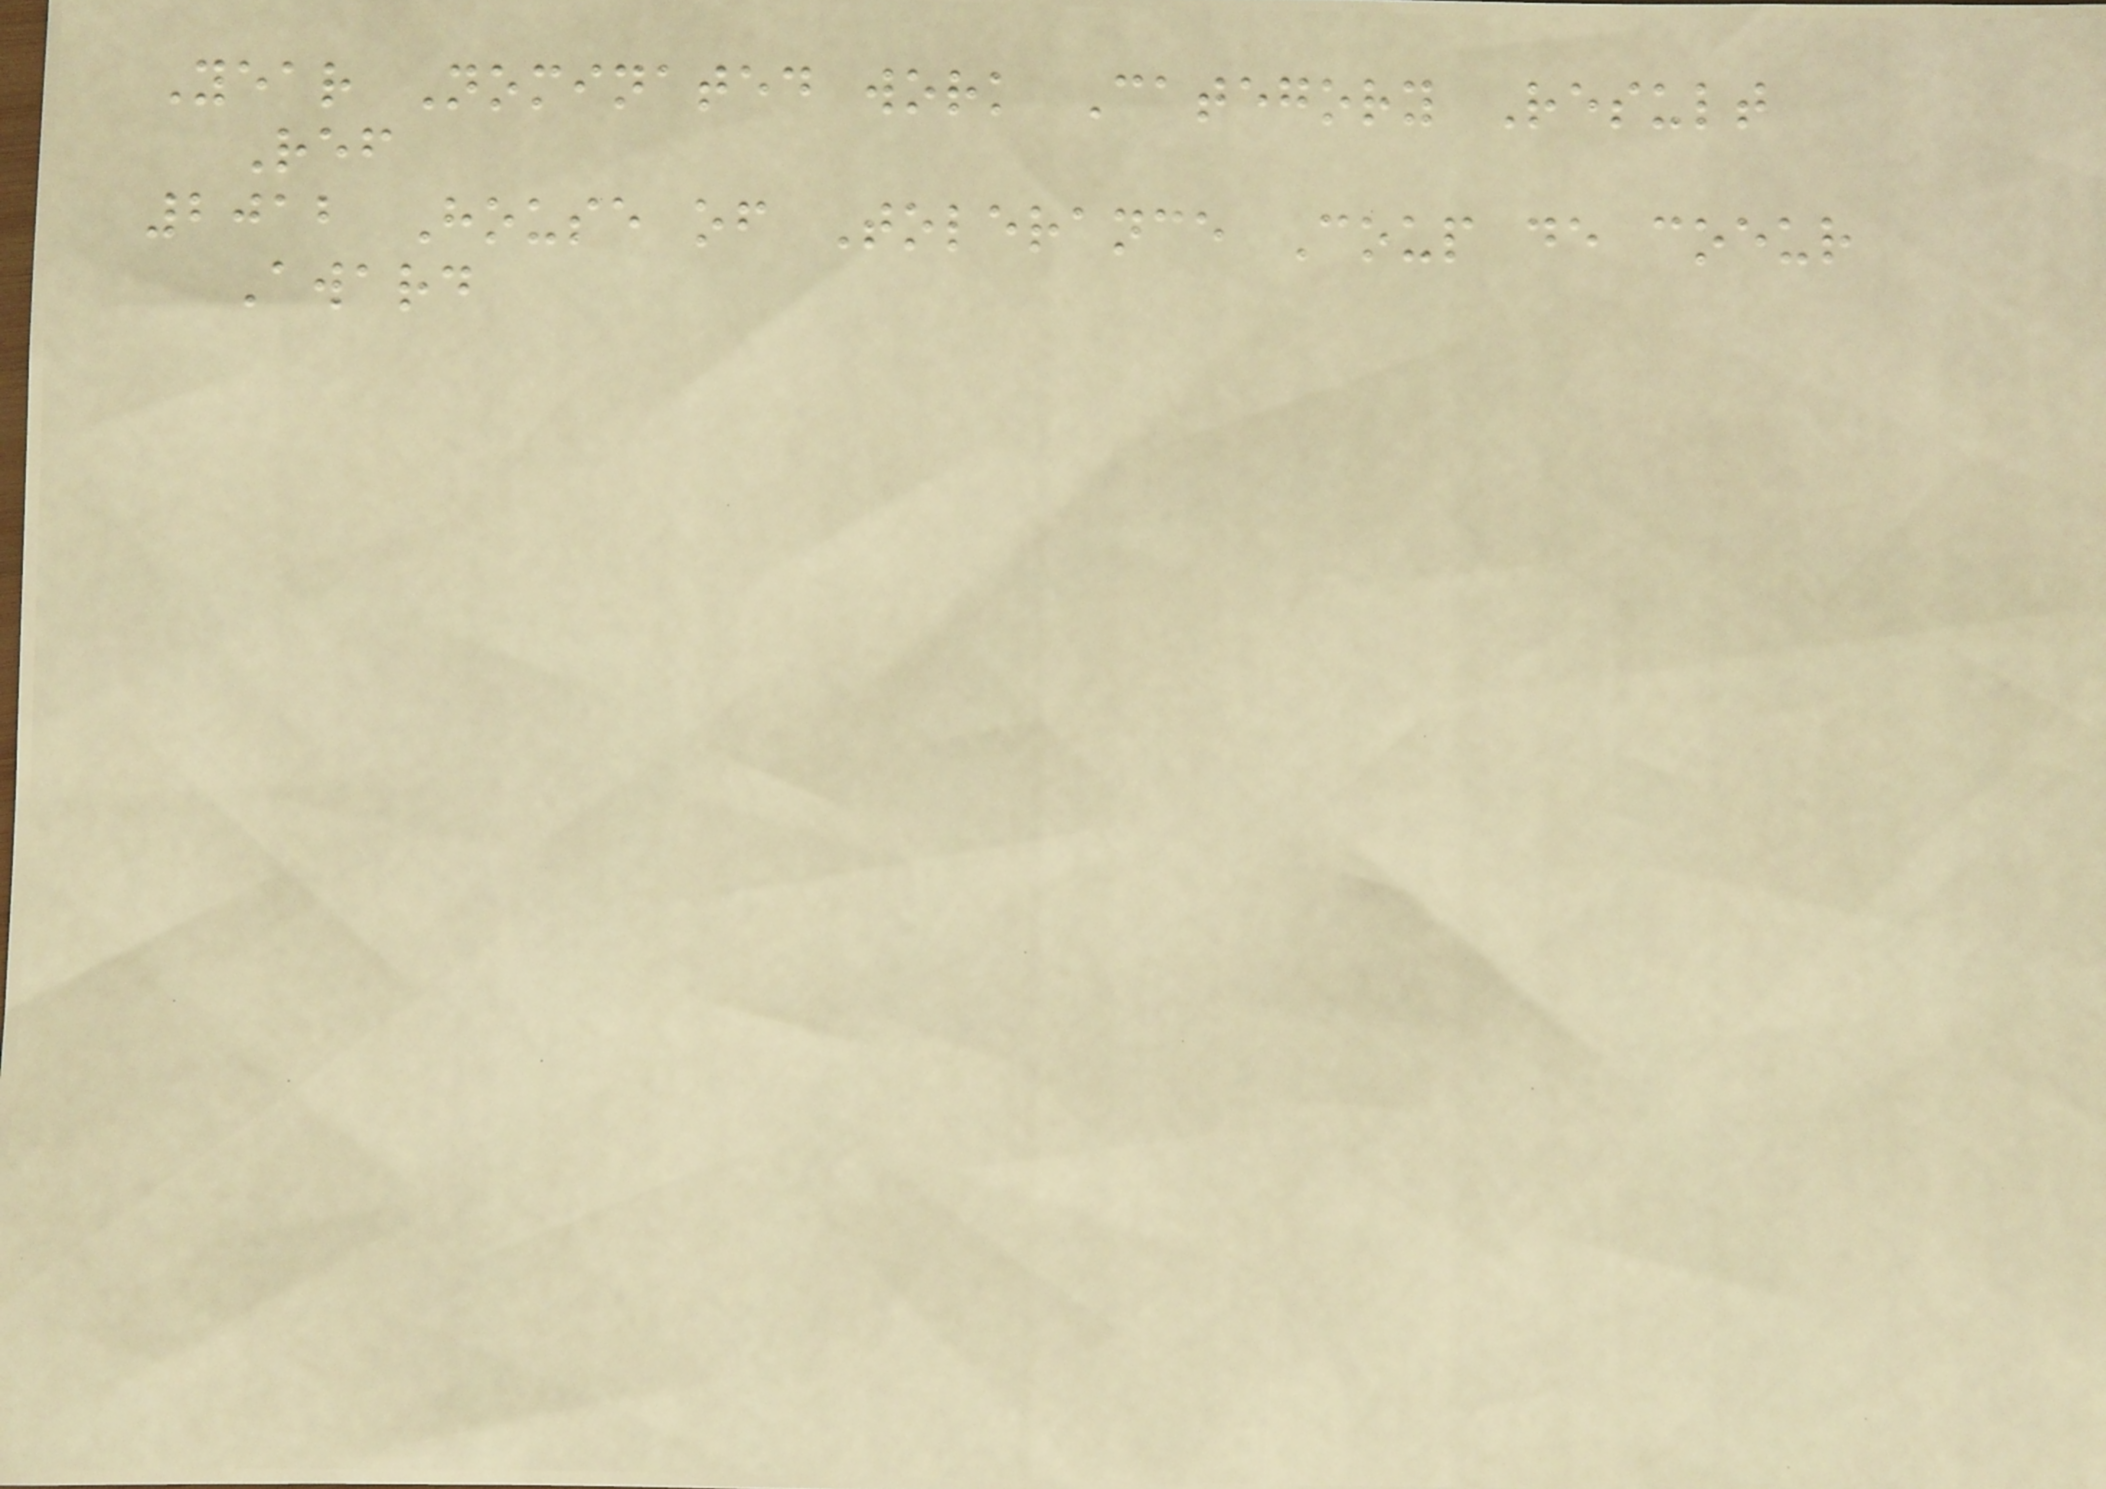Year Nominated work Category Result
Ref
2012 House of Tolerance Coup de coeur
Award
